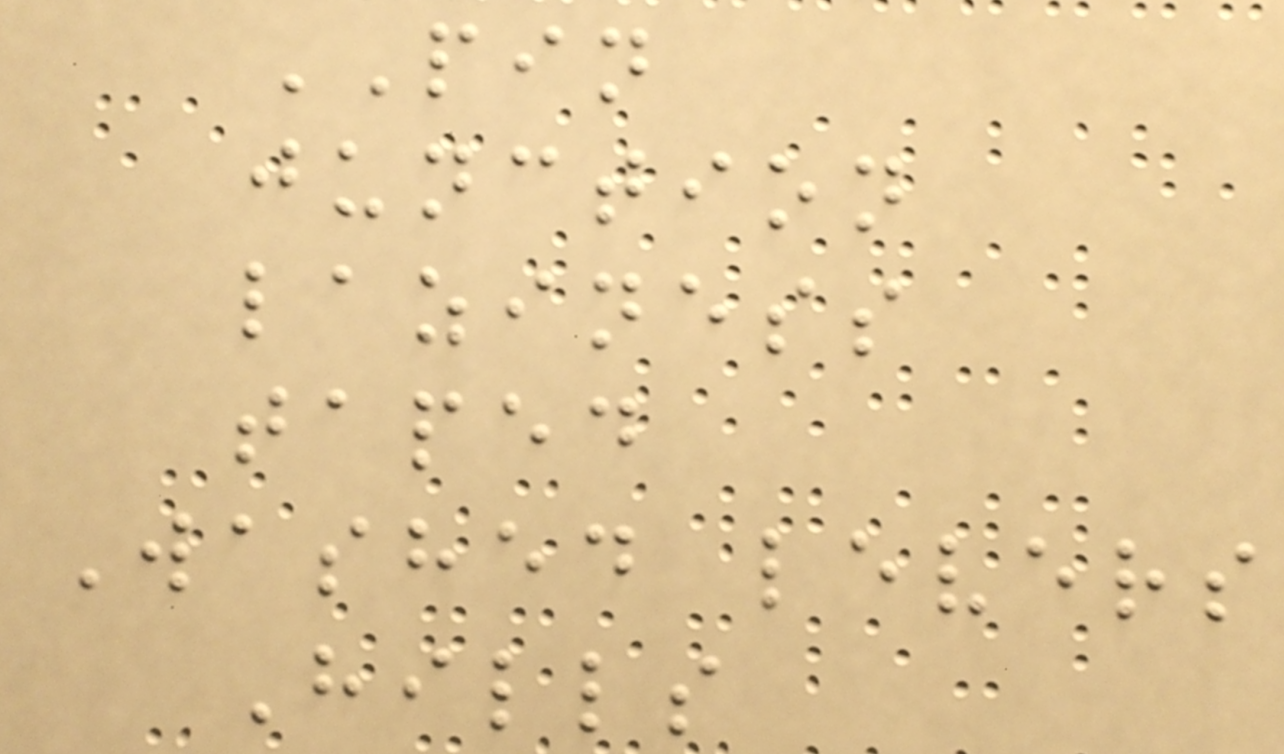PIN
junction
laziness
taped
Washed levers
Hills
